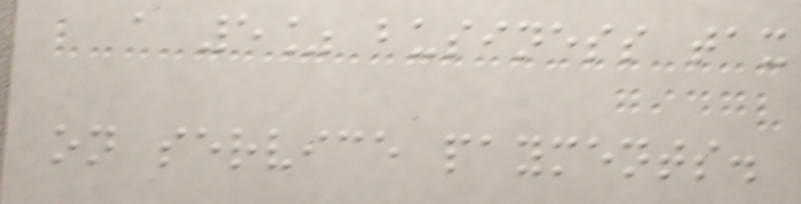a 5% business tax
on service payments.
